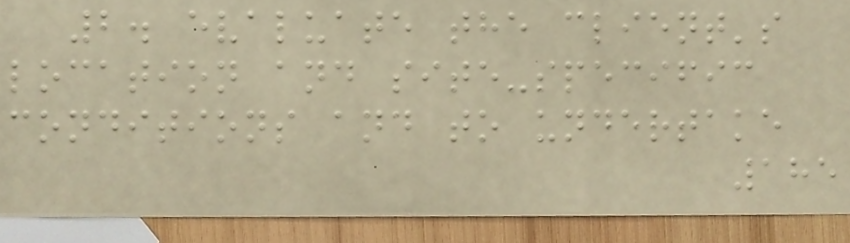2. evaluate the client's
location and site-specific
conditions and to undertake
185
